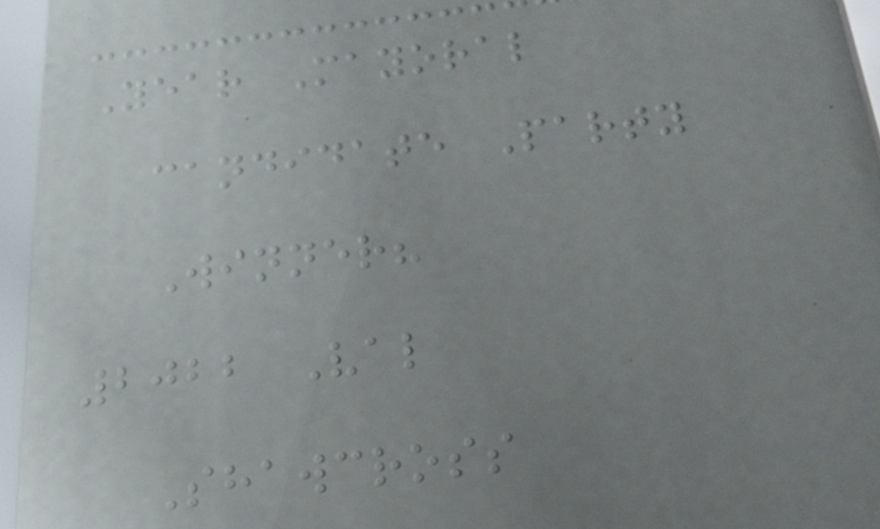Year Mayoral
candidate Party
Winner?
2022 Val
Shawcross
